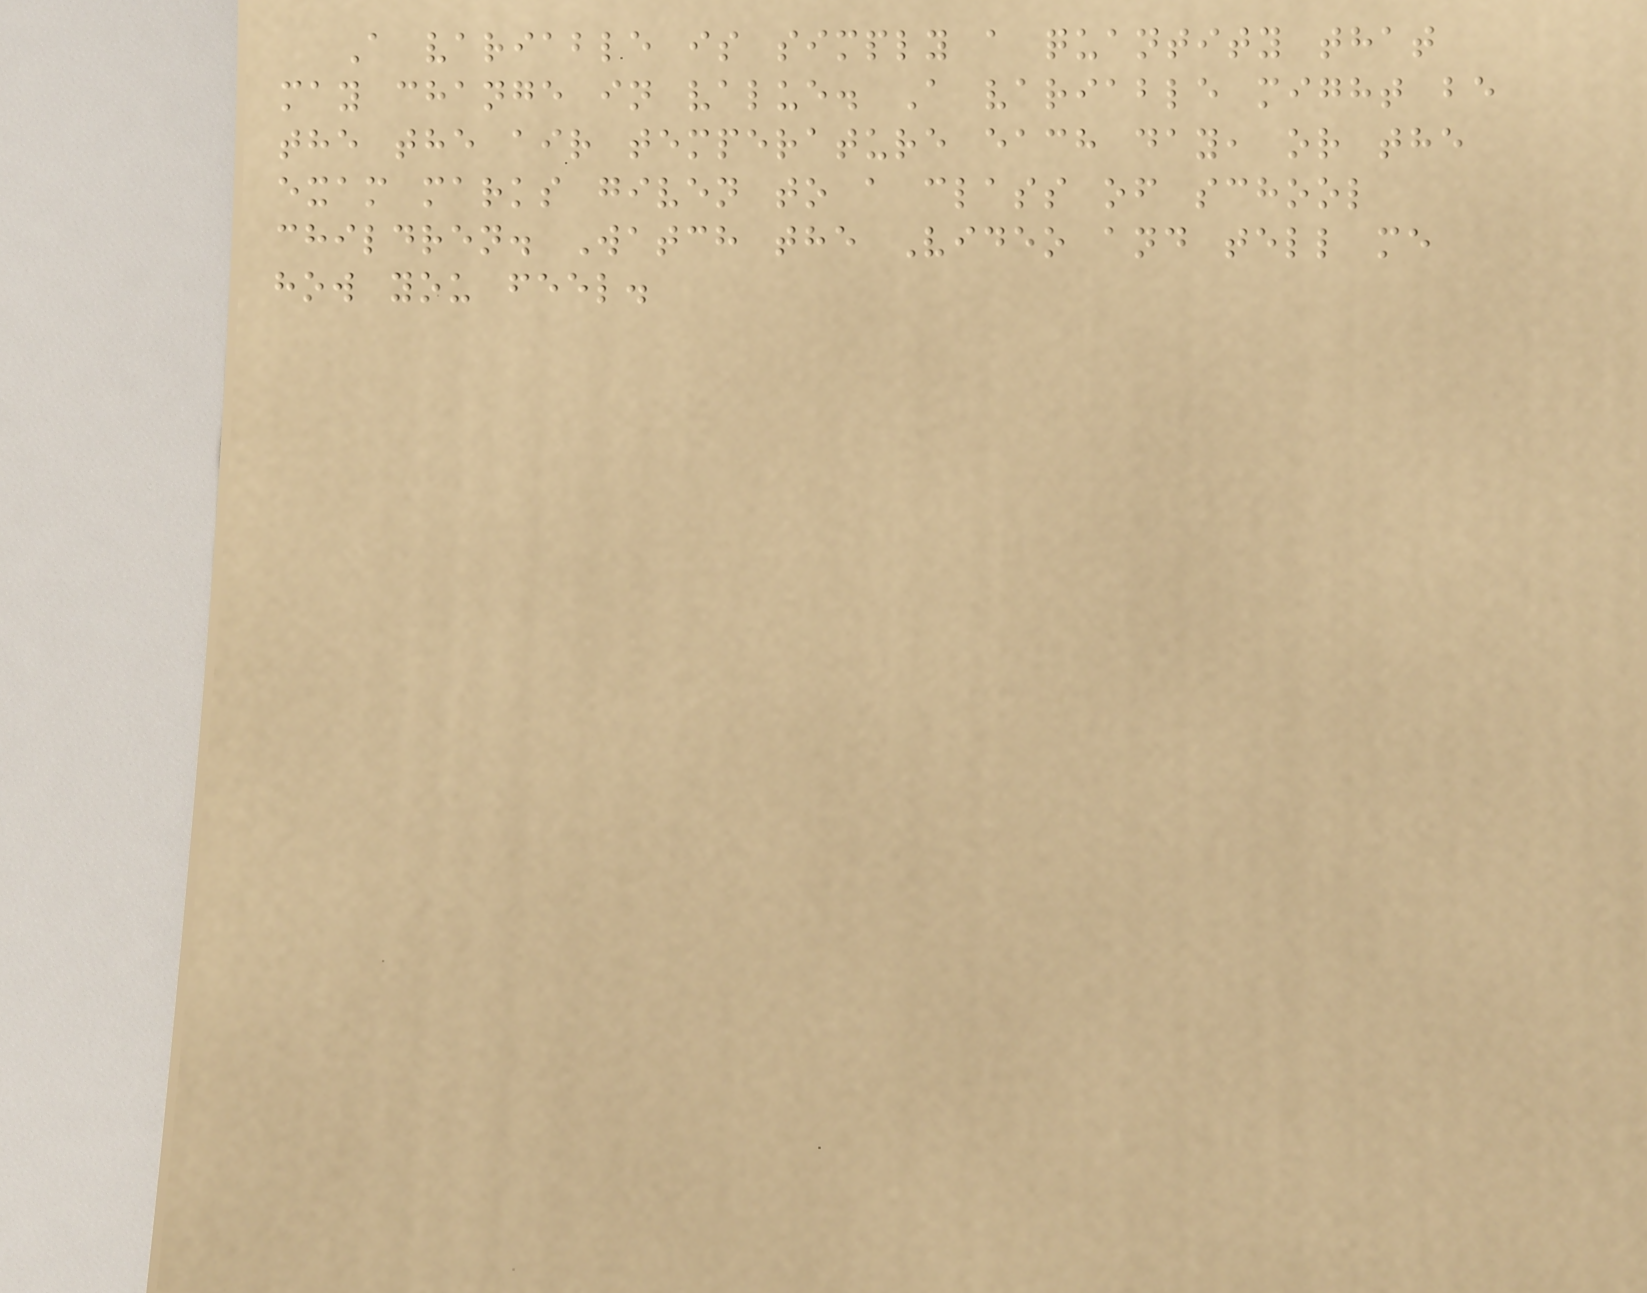A variable is simply a quantity that
may change in value. A variable might be
the the air temperature each day, or the
exam marks given to a class of school
children. Watch the Video and tell me
how you feel.
